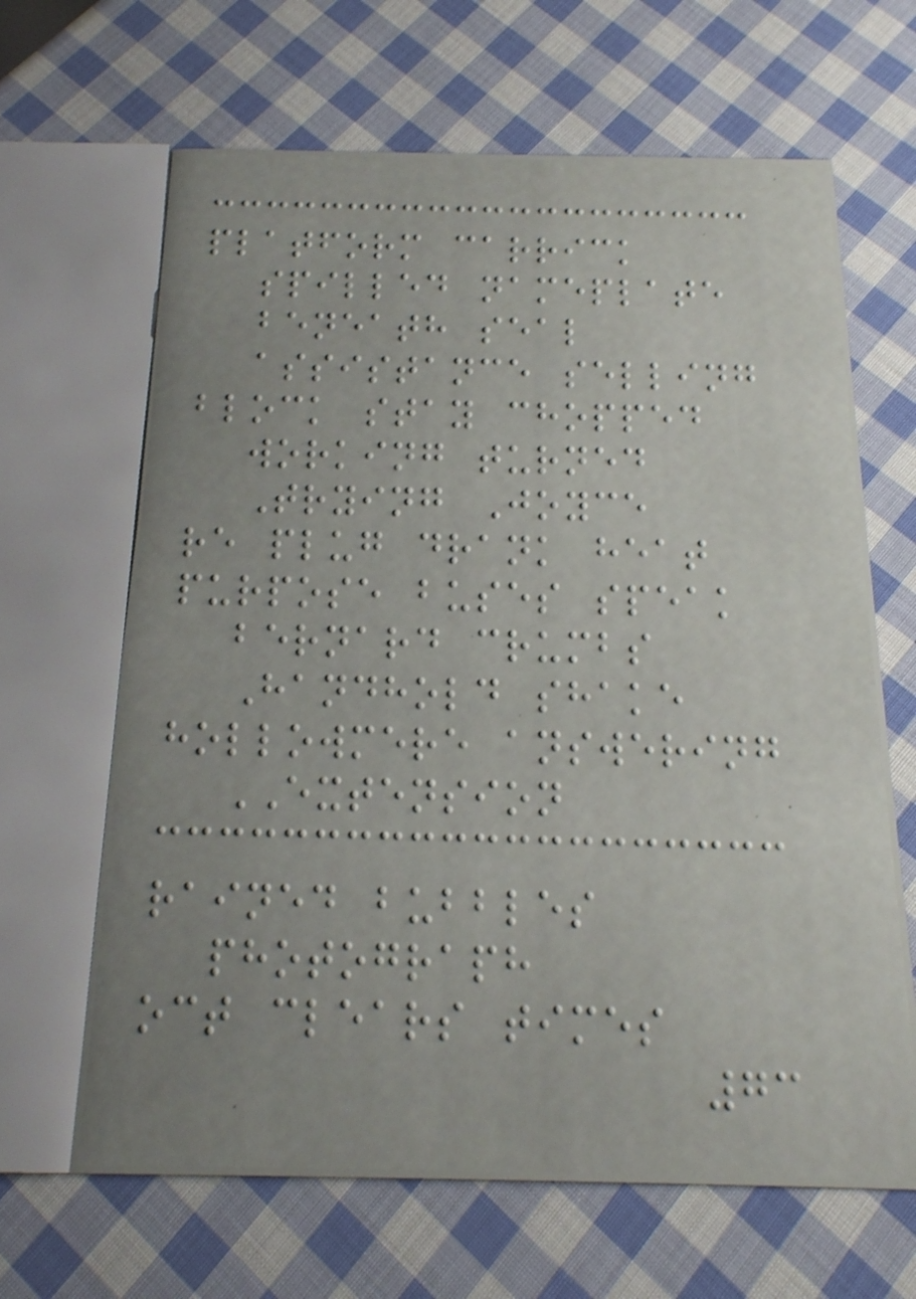platform carrick
spilled nameplate
beneath seal
assistance selling
block stay chopped
working turned
Trying Joyce
re plug drank heat
purpose buses speak
bernard crumbs
Handhold shake
hollowmere answering
EXTENSION
rained bubbles
photograph
oct clears times
73
